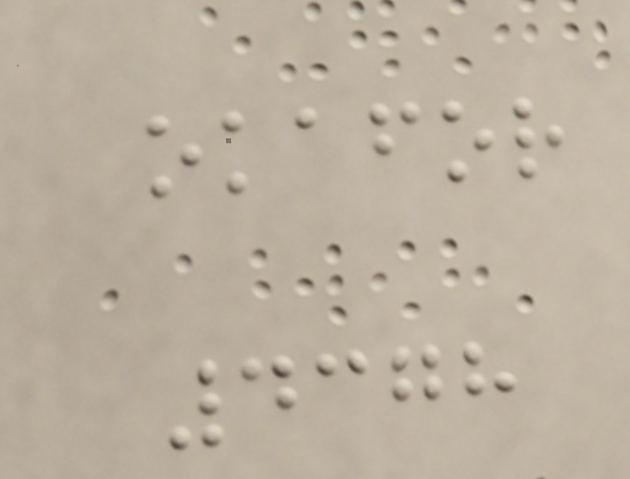okafor
4378
